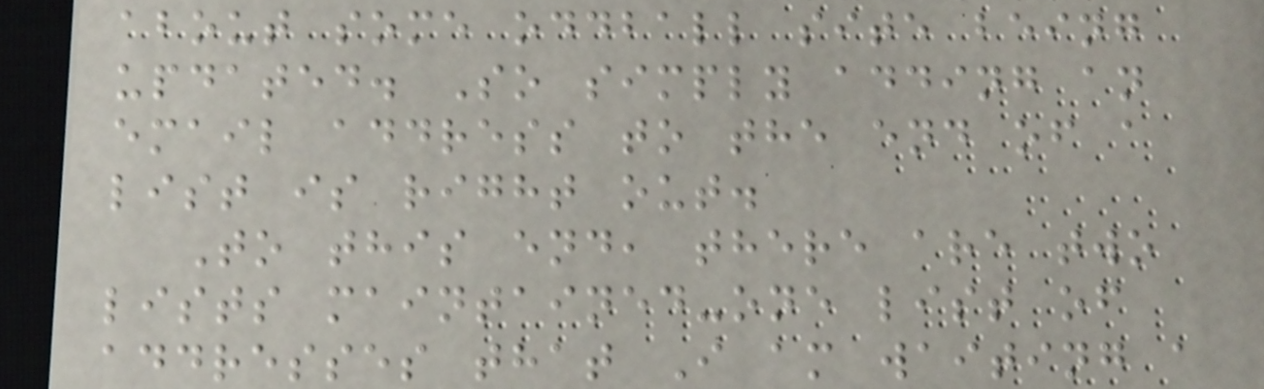about some oddball site being
updated. So simply adding an
email address to the end of a
list is right out.
To this end, there are two
lists maintained-one list of
addresses that I am waiting a
